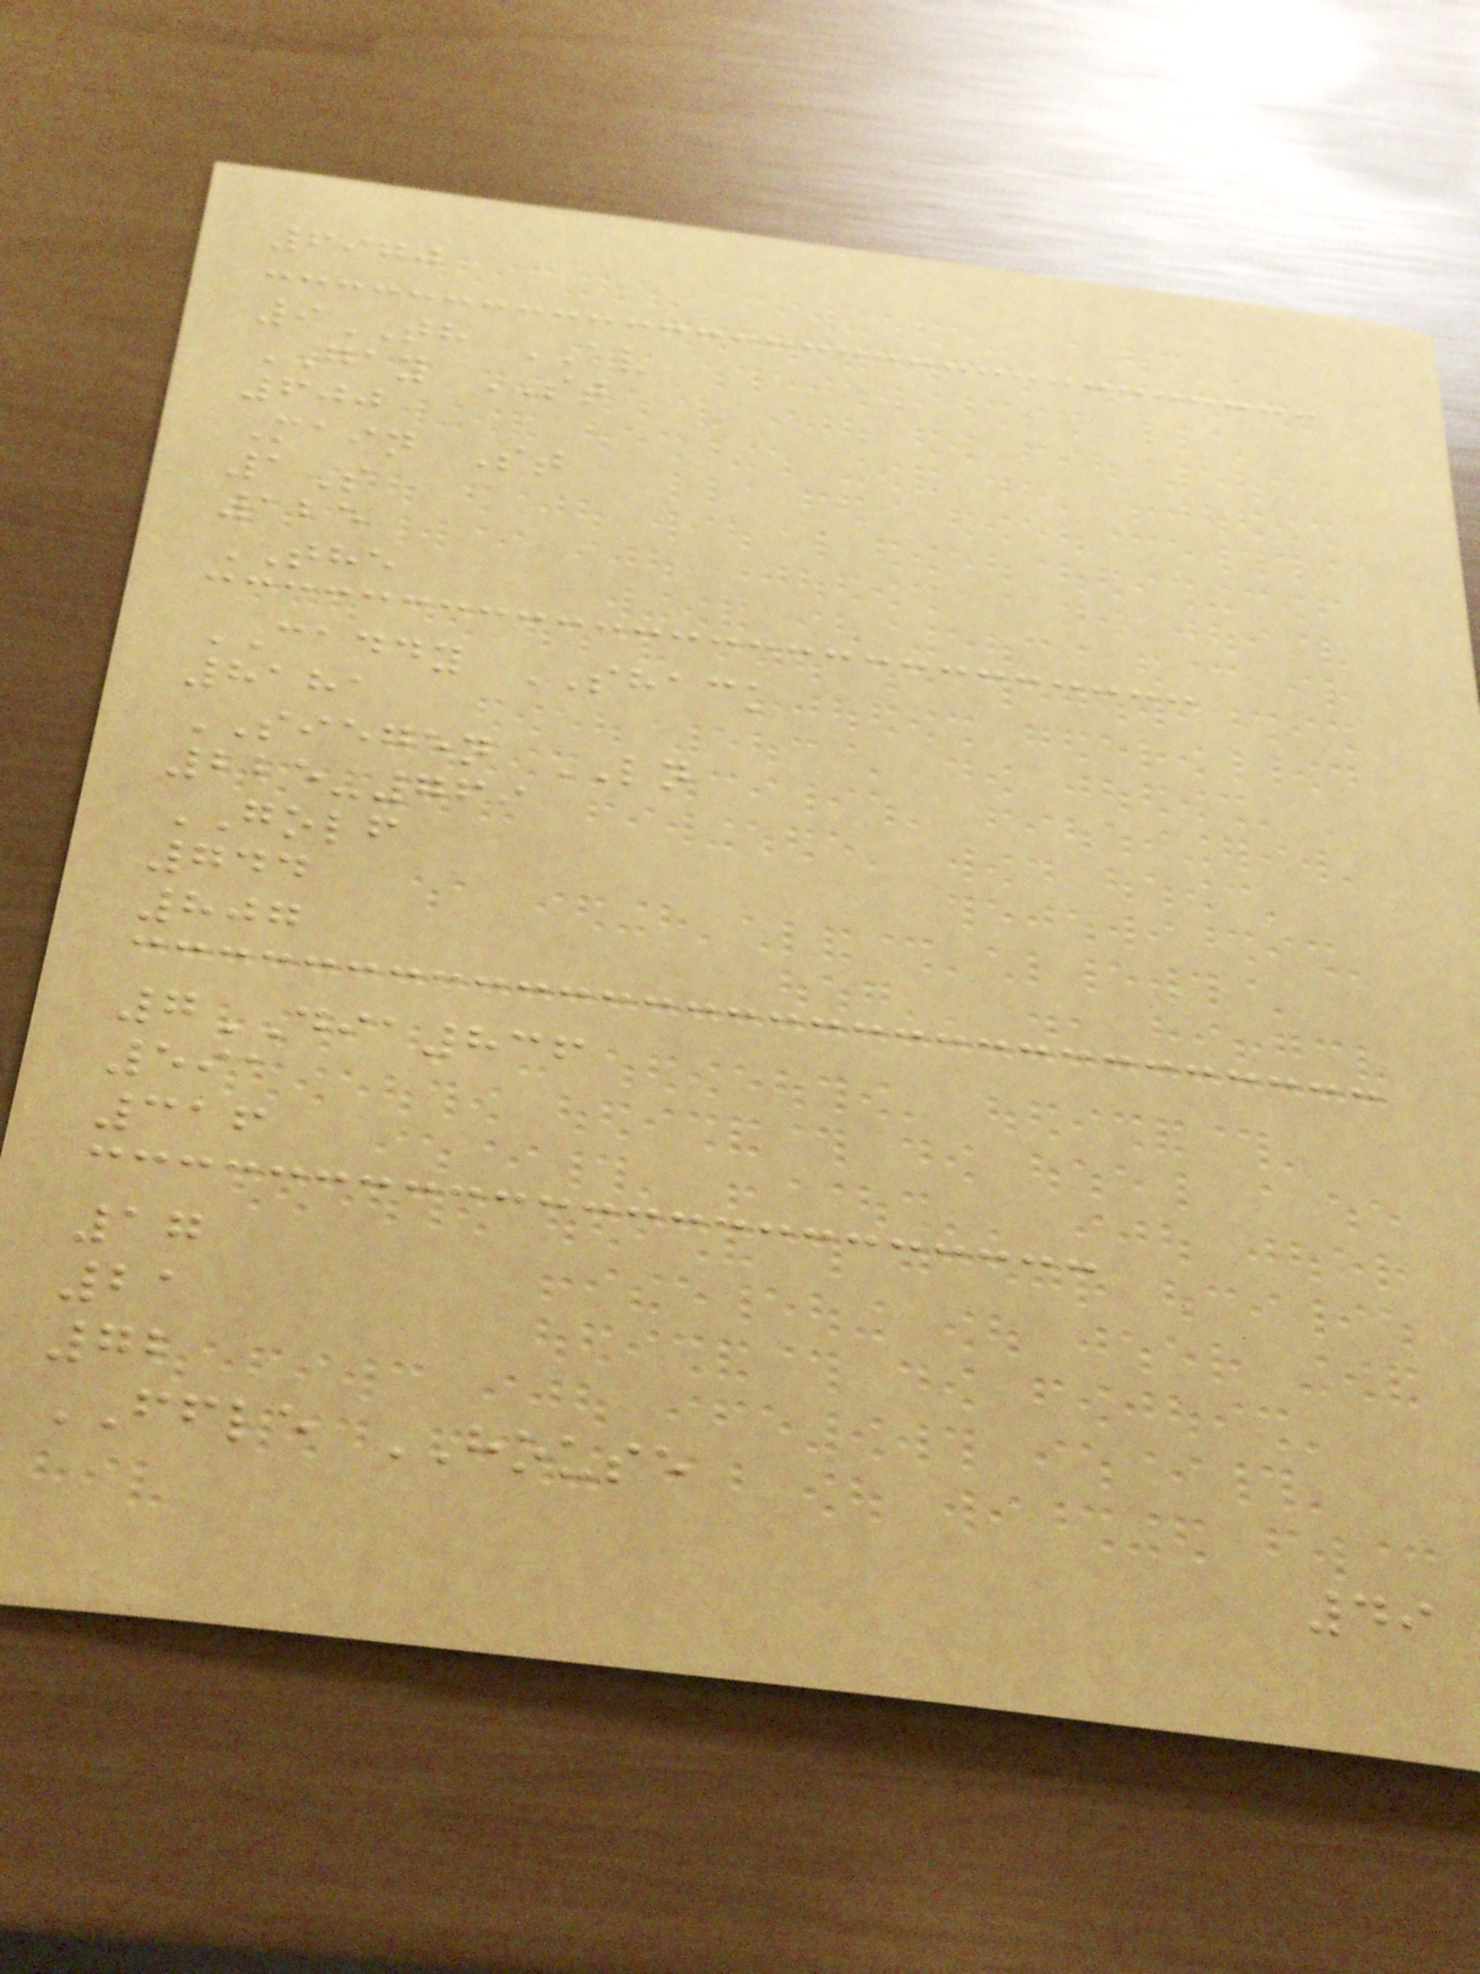6970
9TH AV
GAY ST
600
Main St
1S
125
THE
CADDY SHACK
8181
SIEGEN LN
225-769
GOLF
744
807
7DIA836
591
316
17
21
72
FFLE HOUSE
49
